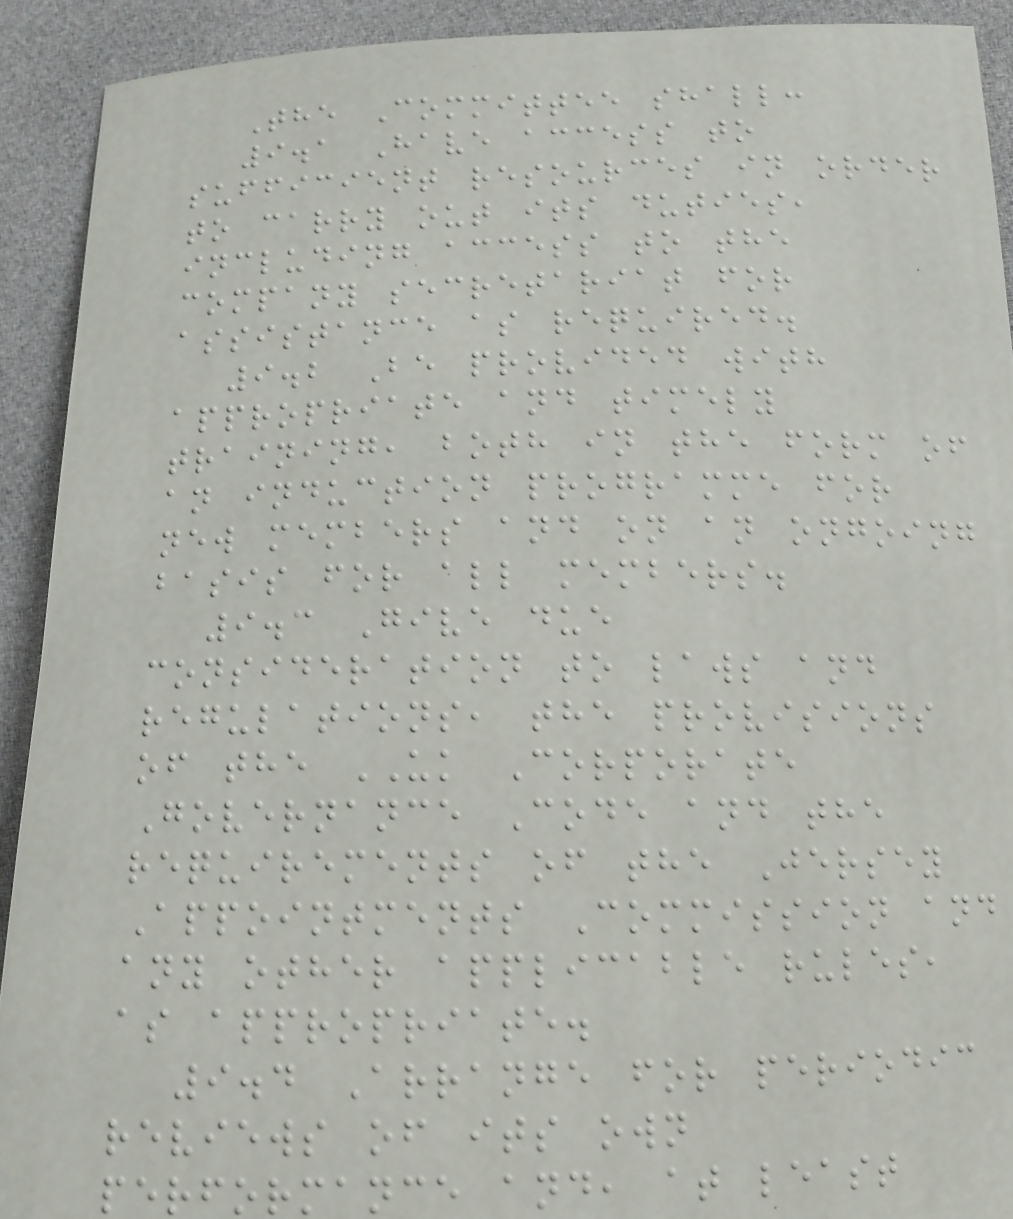The Committee shall:
9.1 Have access to
sufficient resources in order
to carry out its duties,
including access to the
company secretariat for
assistance as required.
9.2 Be provided with
appropriate and timely
training, both in the form of
an induction programme for
new members and on an ongoing
basis for all members.
9.3 Give due
consideration to laws and
regulations, the provisions
of the UK Corporate
Governance Code and the
requirements of the Jersey
Appointments Commission and
any other applicable rules,
as appropriate.
9.4 Arrange for periodic
reviews of its own
performance and, at least
